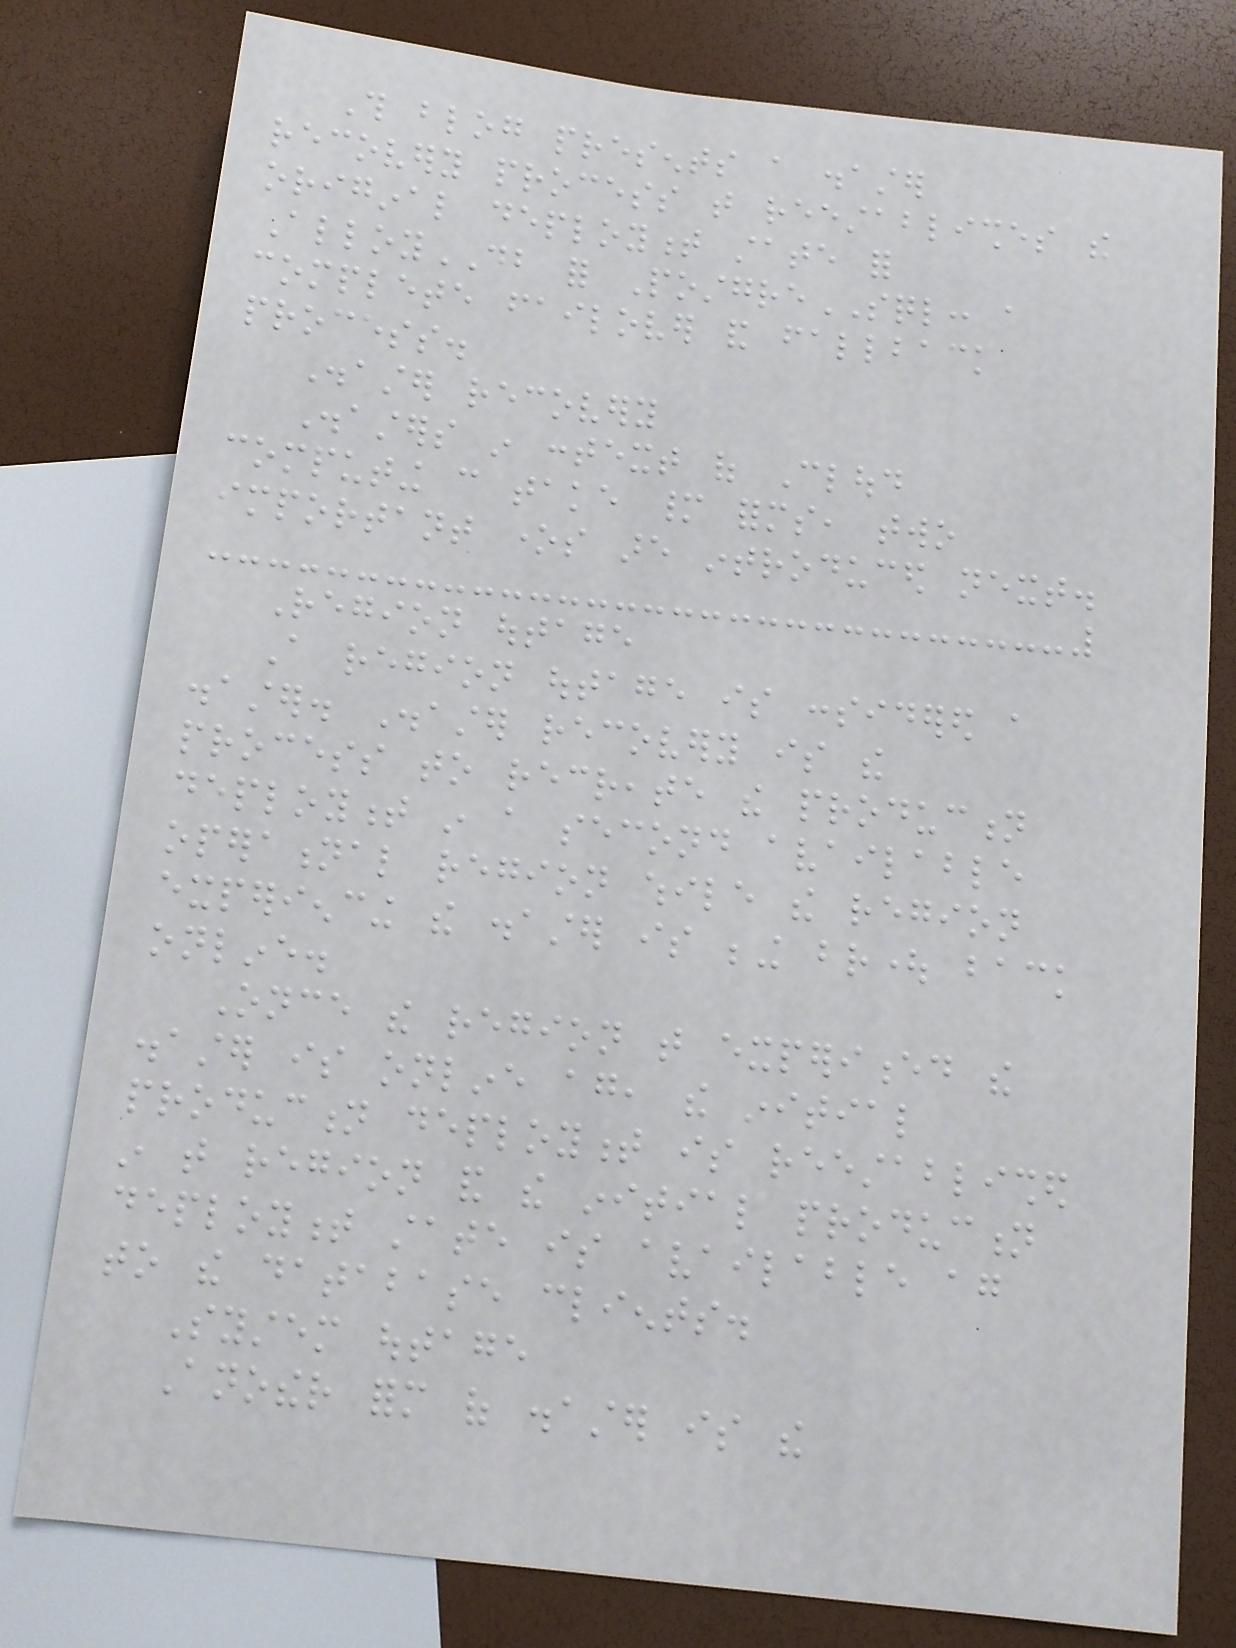This blog presents a disaster
recovery process that reestablishes the
original deployment state for
AlloyDB for PostgreSQL: a
complete failover and fallback
process.
Disaster recovery
Disasters in context of Cloud
computing can take many forms, two
important ones are introduced next.
Region outage
A region outage is considered a
disaster. Disaster recovery is the
process to recreate the production
deployment in a second available
operational region while the region
experiencing the disaster is being brought back
online.
Once the region that experienced the
disaster is online again, the initial
production deployment is reestablished
in that region and the initial production
deployment state is available again
to the database clients.
System outage
Another form of disaster is the
